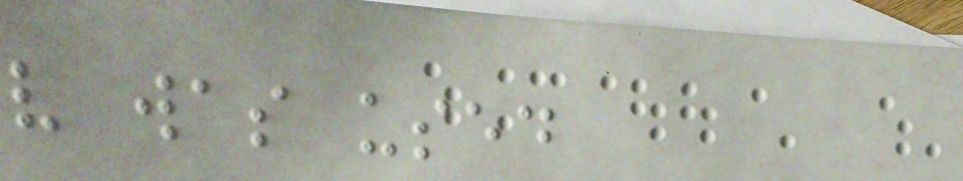v was used
